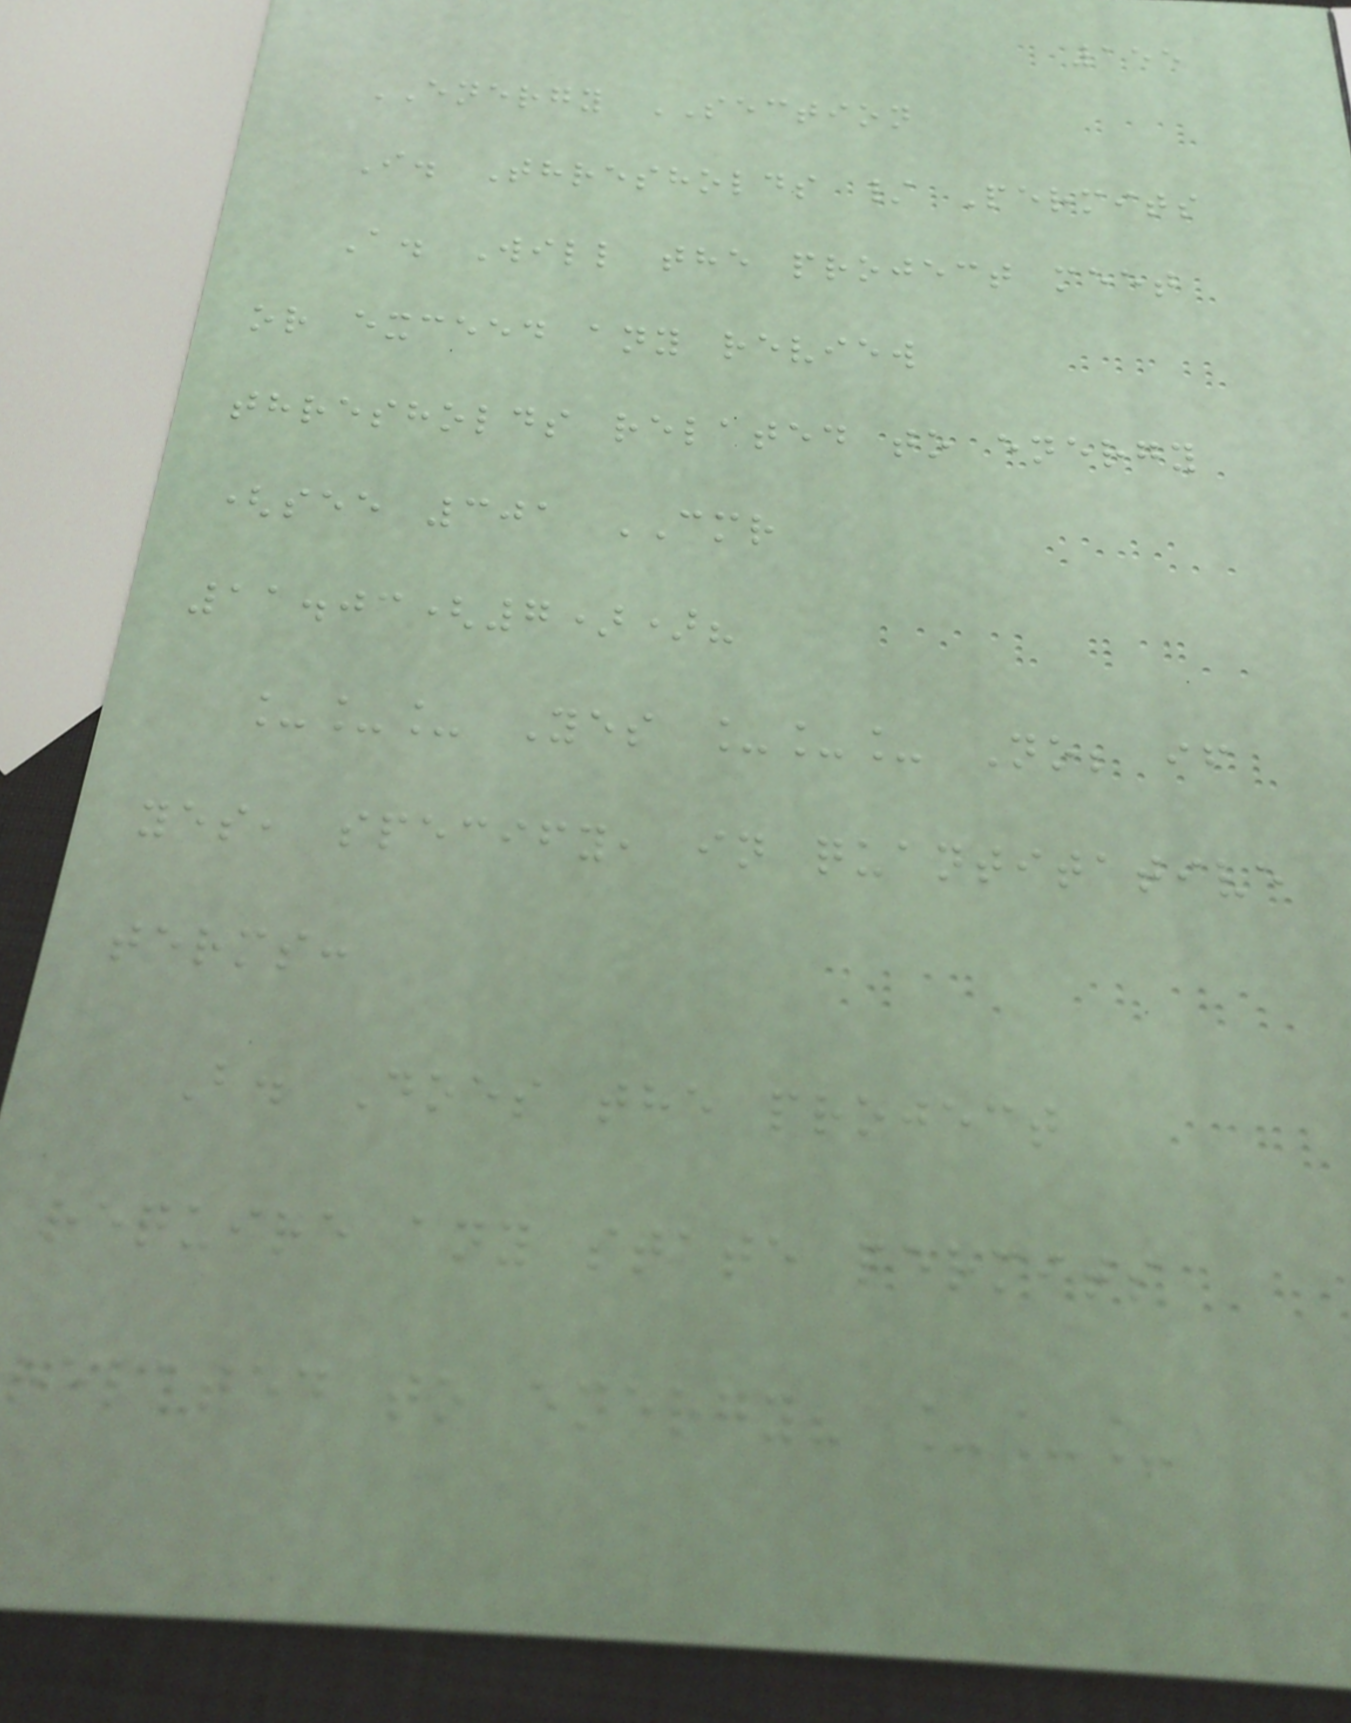155
ENERGY SECTION
I. Thresholds / Permits
A. Will the project meet
or exceed any review
thresholds related to energy
(see 301 CMR
11.03(7))?
___ Yes ___ No; if
yes, specify, in quantitative
terms:
B. Does the project
require any state permits
related to energy? ___
